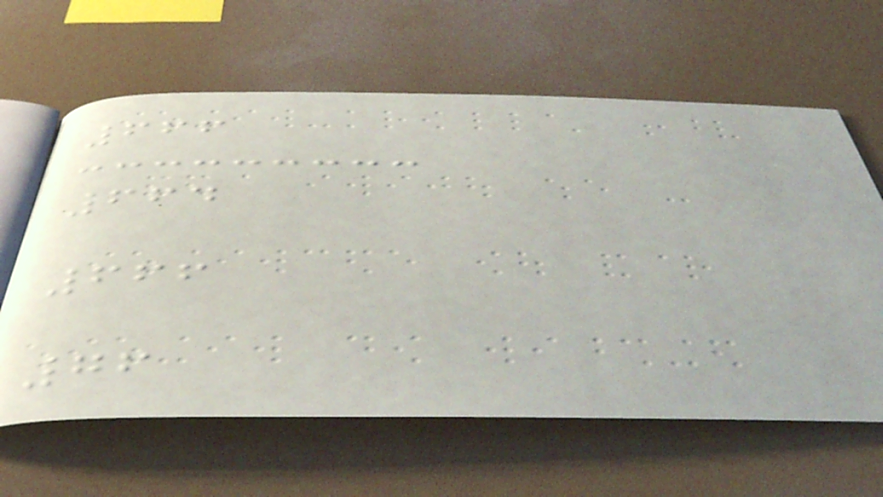666
664
666
76
